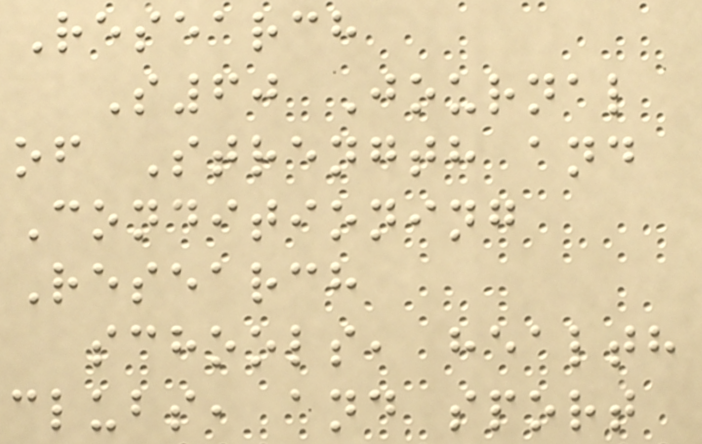Research
S60 Journal
of Strength and
Conditioning
Research
schools, health
clubs, and sport
